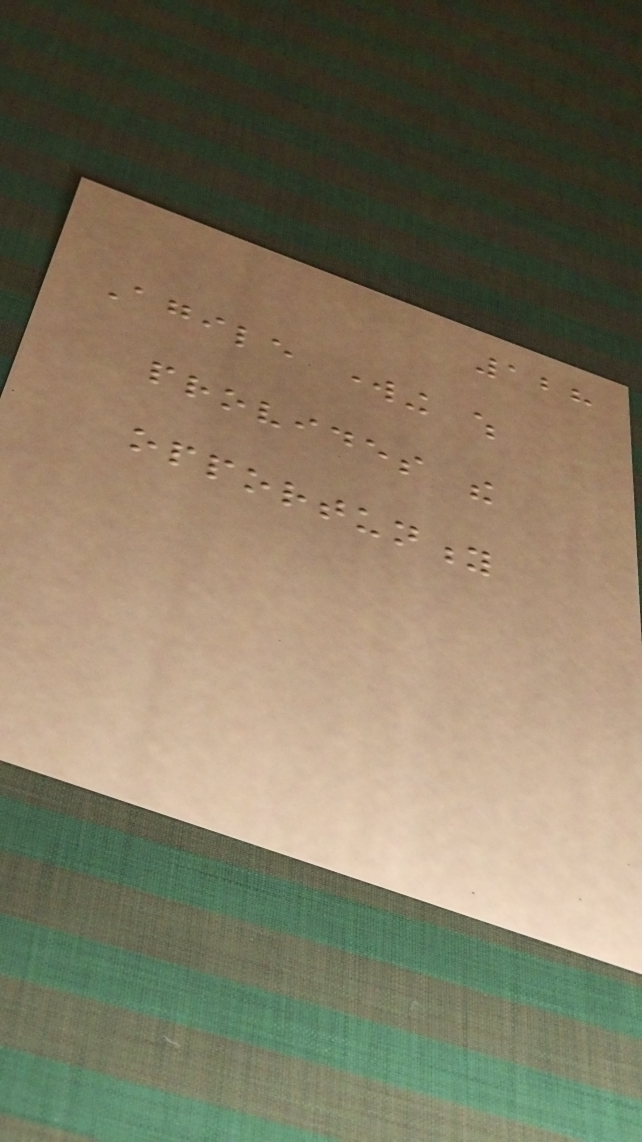128
Agile working which
provides the
opportunity
